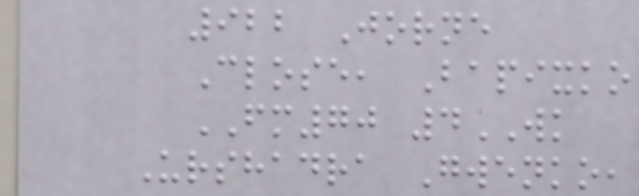922 Jorne
Close, Bapixko
FM70 4WK
Urshadra Gwenko,
